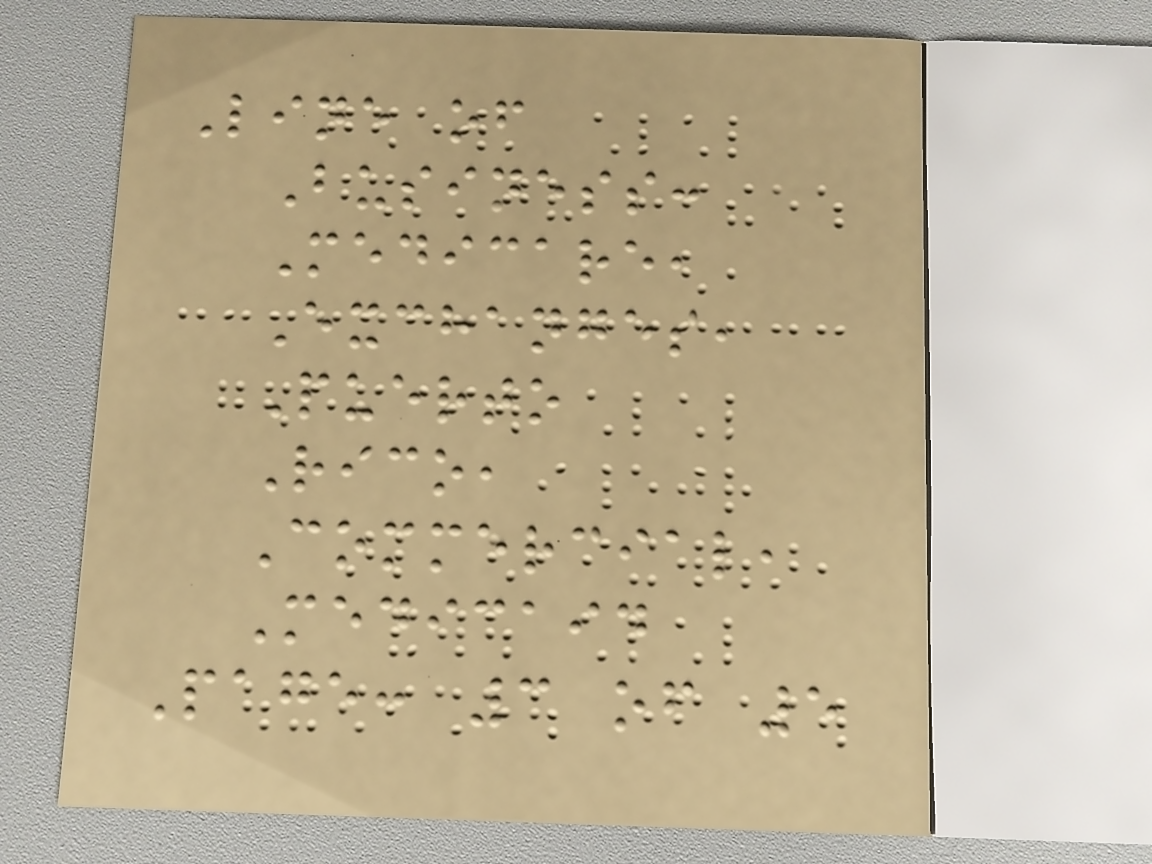Line of
Business:
Medicare,
Exchanges,
Puerto
Rico,
Commercial,
Medicaid
Page: 3 of 5
